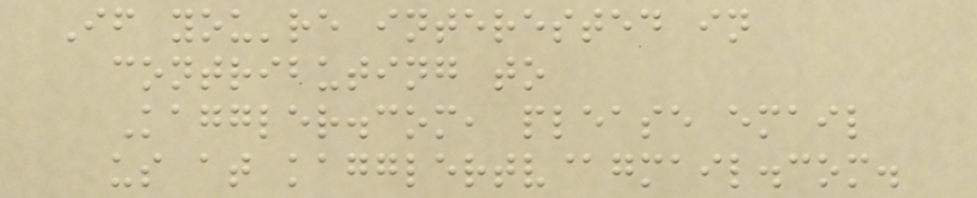If you're interested in
contributing to
Kaggler.com, please email
us at kagglertv@gmail.com.
